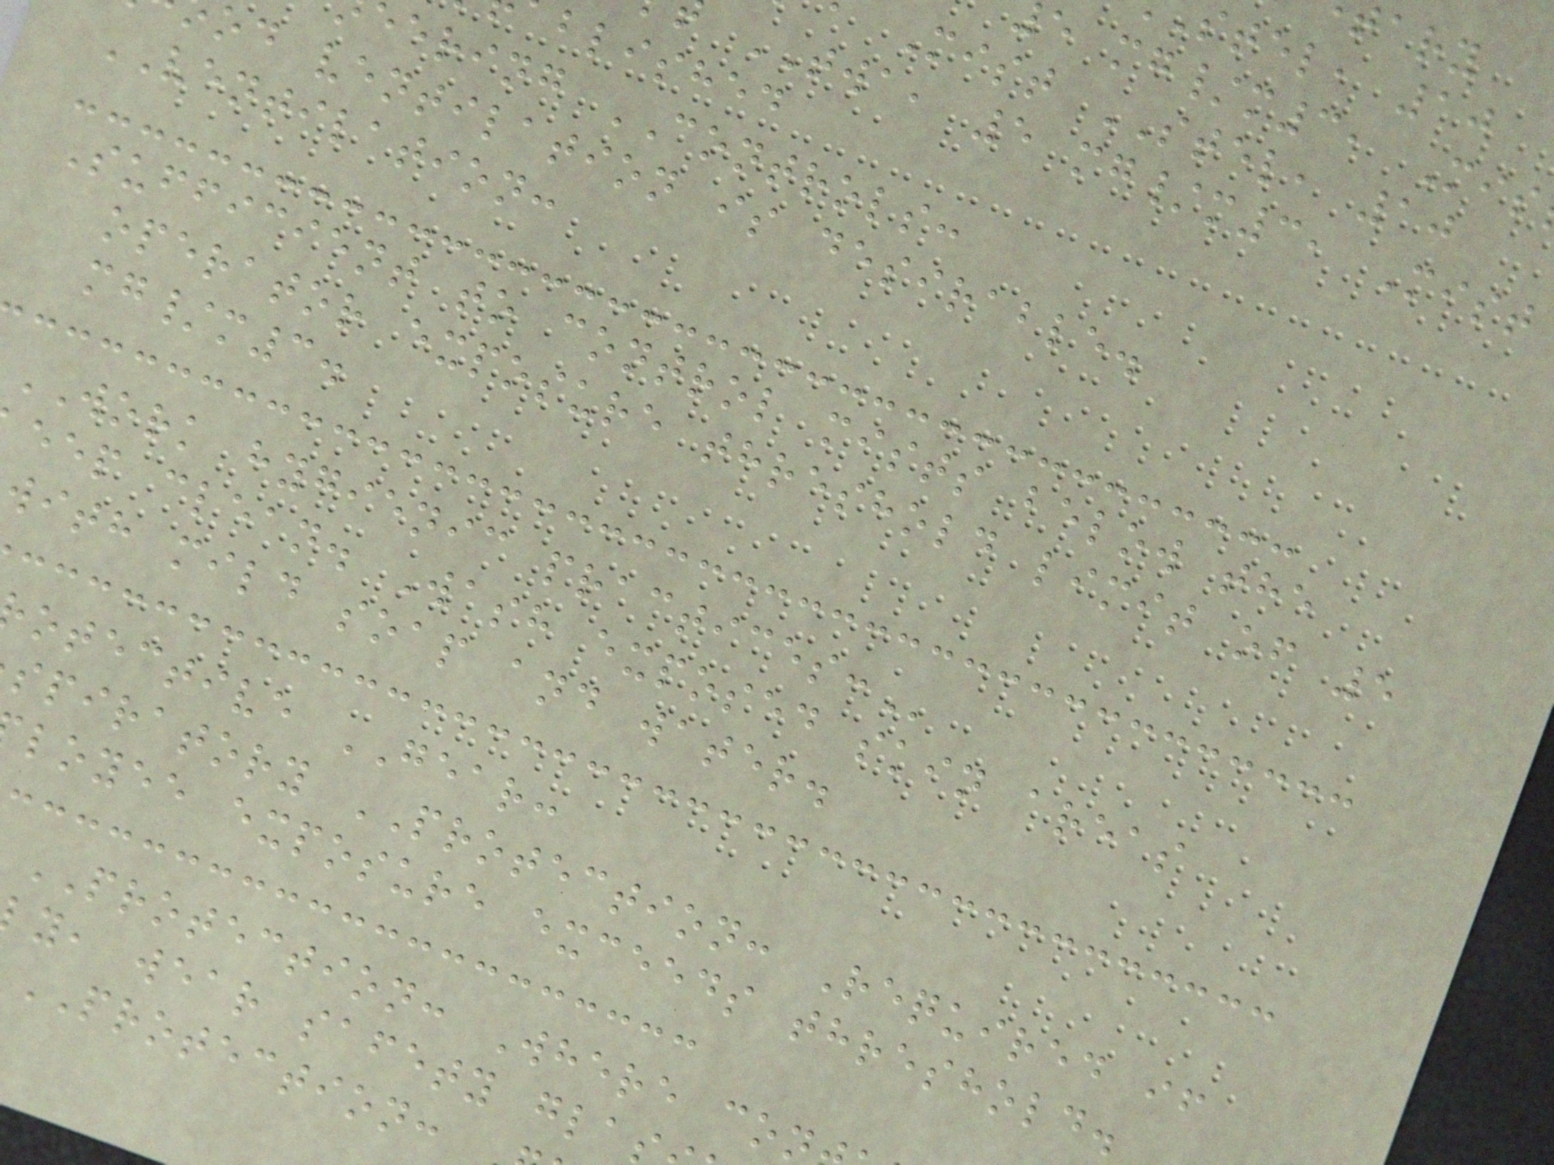stel, 10
e mg/m3, Mis
Mist STEL, 10
TWA, 5 mg/m3, Mist
blished
eering CONTROLS:
od ventilation is desirable.
VENTILATION:
Sufficient to control mists below the
operator exposure threshold limit of 5
mg/m3.
WORK hygienic
eep clean. Wash exposed skin areas
with mild soap and water.
otective GEAR:
spiratory PROTECTION: Required if
loyee exposure exceeds threshold.
PROTECTION: Where con
y, wear safety gla
PROTECTION:
